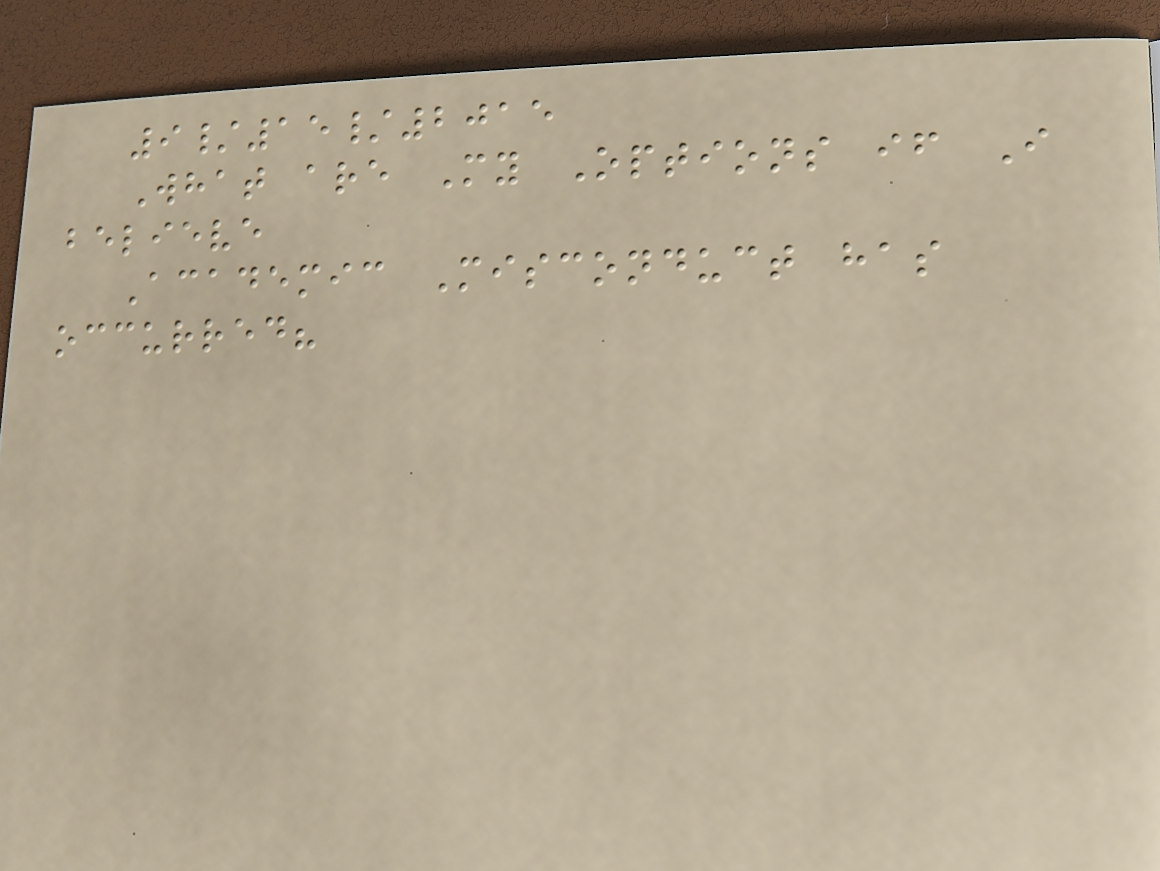9/15/2015
What are My Options if I
believe
Academic Misconduct has
occurred?
